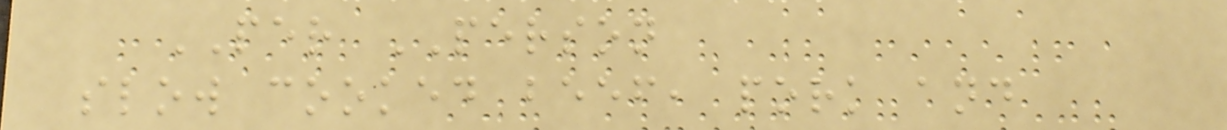PER PERSON
slow cooked beef, pork and
